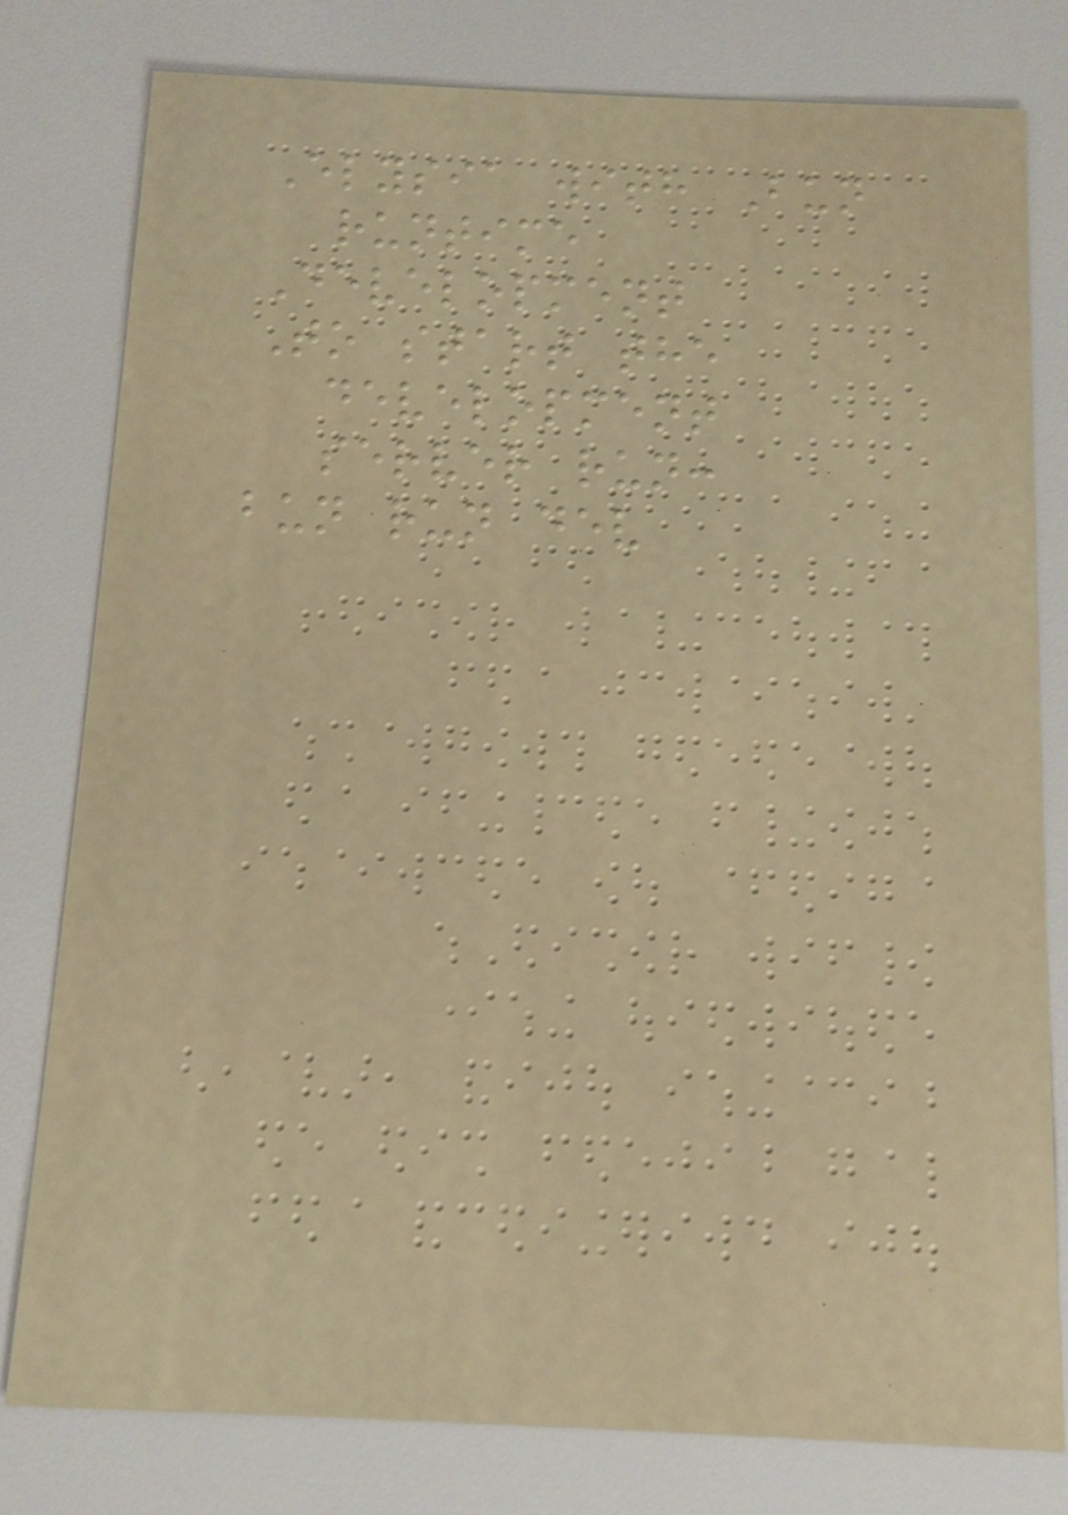Elysia with Bun
runtime
Development
To start the
development
server run:
bun run dev
